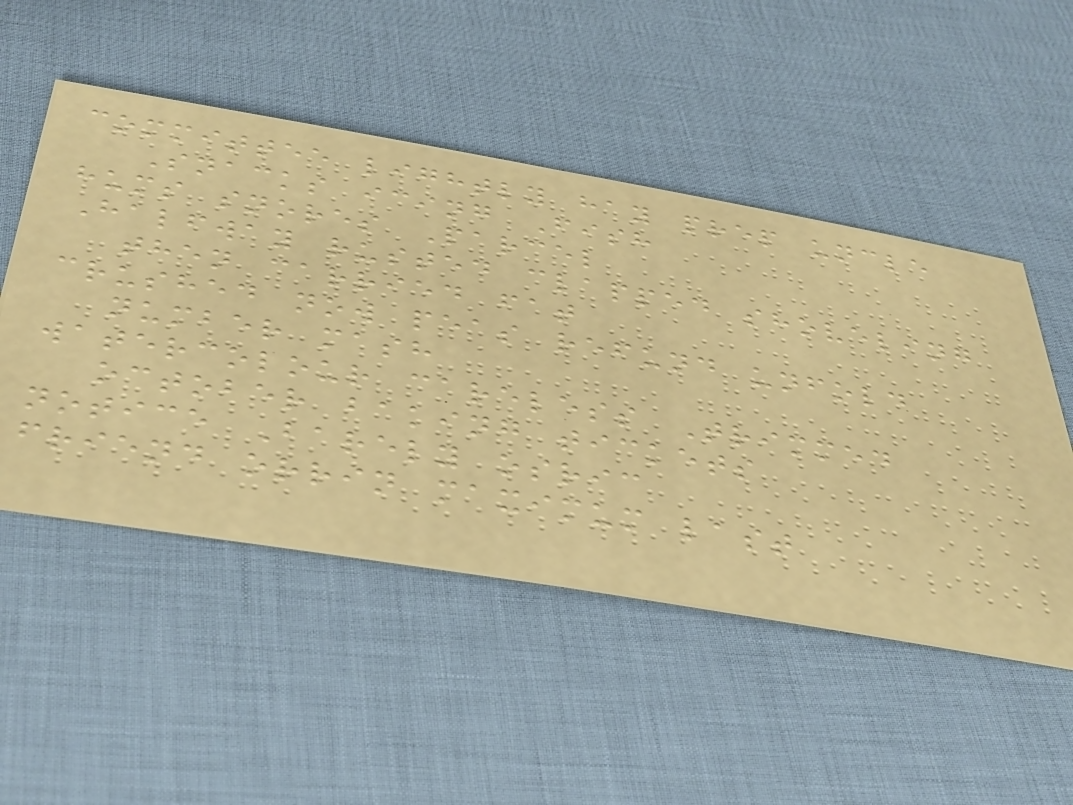committee lightly hay prep uncle
Snacks icing Fish
hums snores Parcel
Halfway rusted clapped shoveling
then carried fat
crushed now peas refund unfold
number mash
watercolour careless Trimmed
october baking tickets
notice Barely osric
friend orrin maximum last
